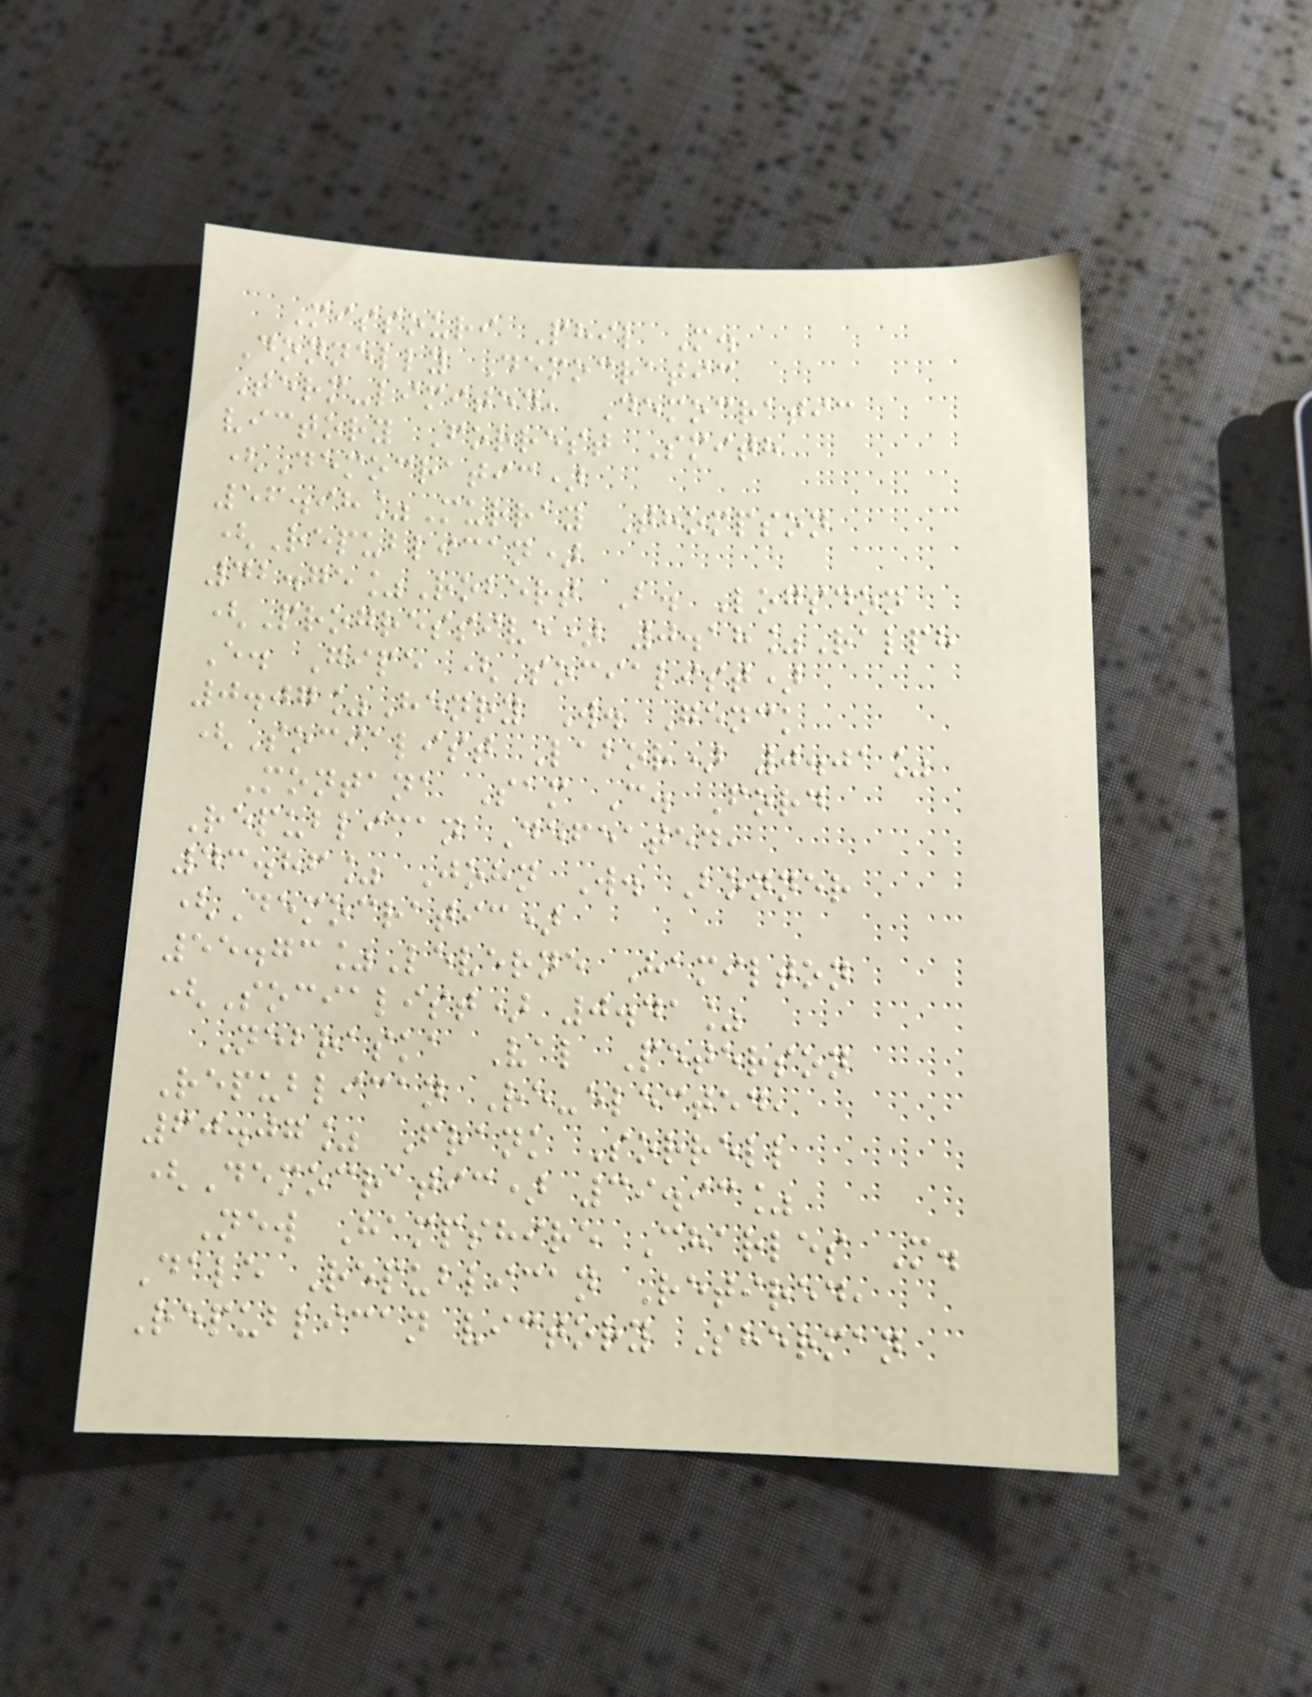Missouri Phil M.
Donnelly Democratic
Term-limited, Democratic
victory Forrest Smith
(Democratic)
56.98%Murray Thompson
(Republican)
42.75%Robert B. Logsdon
(Progressive) 0.18%Ralph
E. Gipe (Socialist)
0.07%Henry W. Genck
(Socialist Labor) 0.01%
Montana Sam C. Ford
Republican Defeated,
43.86% John W. Bonner
(Democratic)
55.73%Leverne Hamilton
(Socialist) 0.41%
Nebraska Val Peterson
Republican Re-elected,
60.07% Frank Sorrell
(Democratic) 39.93%
New Hampshire Charles M.
Dale Republican Retired,
Republican victory Sherman
